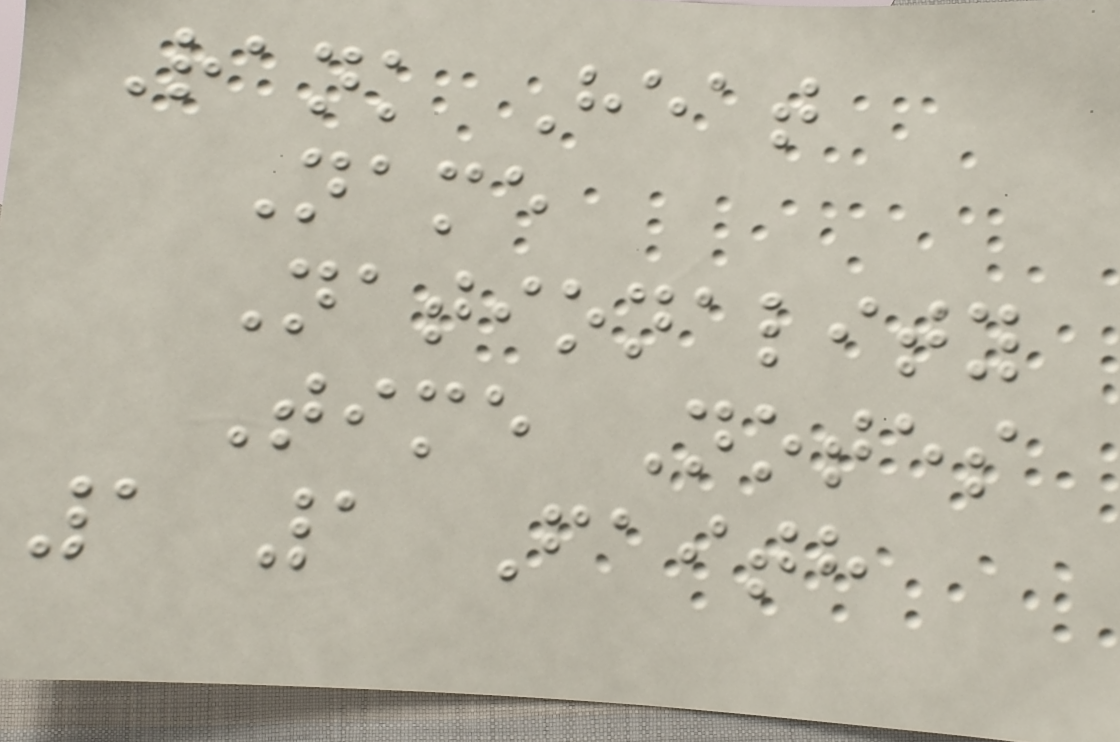Rank Heat
Name
Nationality
Time Notes
1 1 Faith
